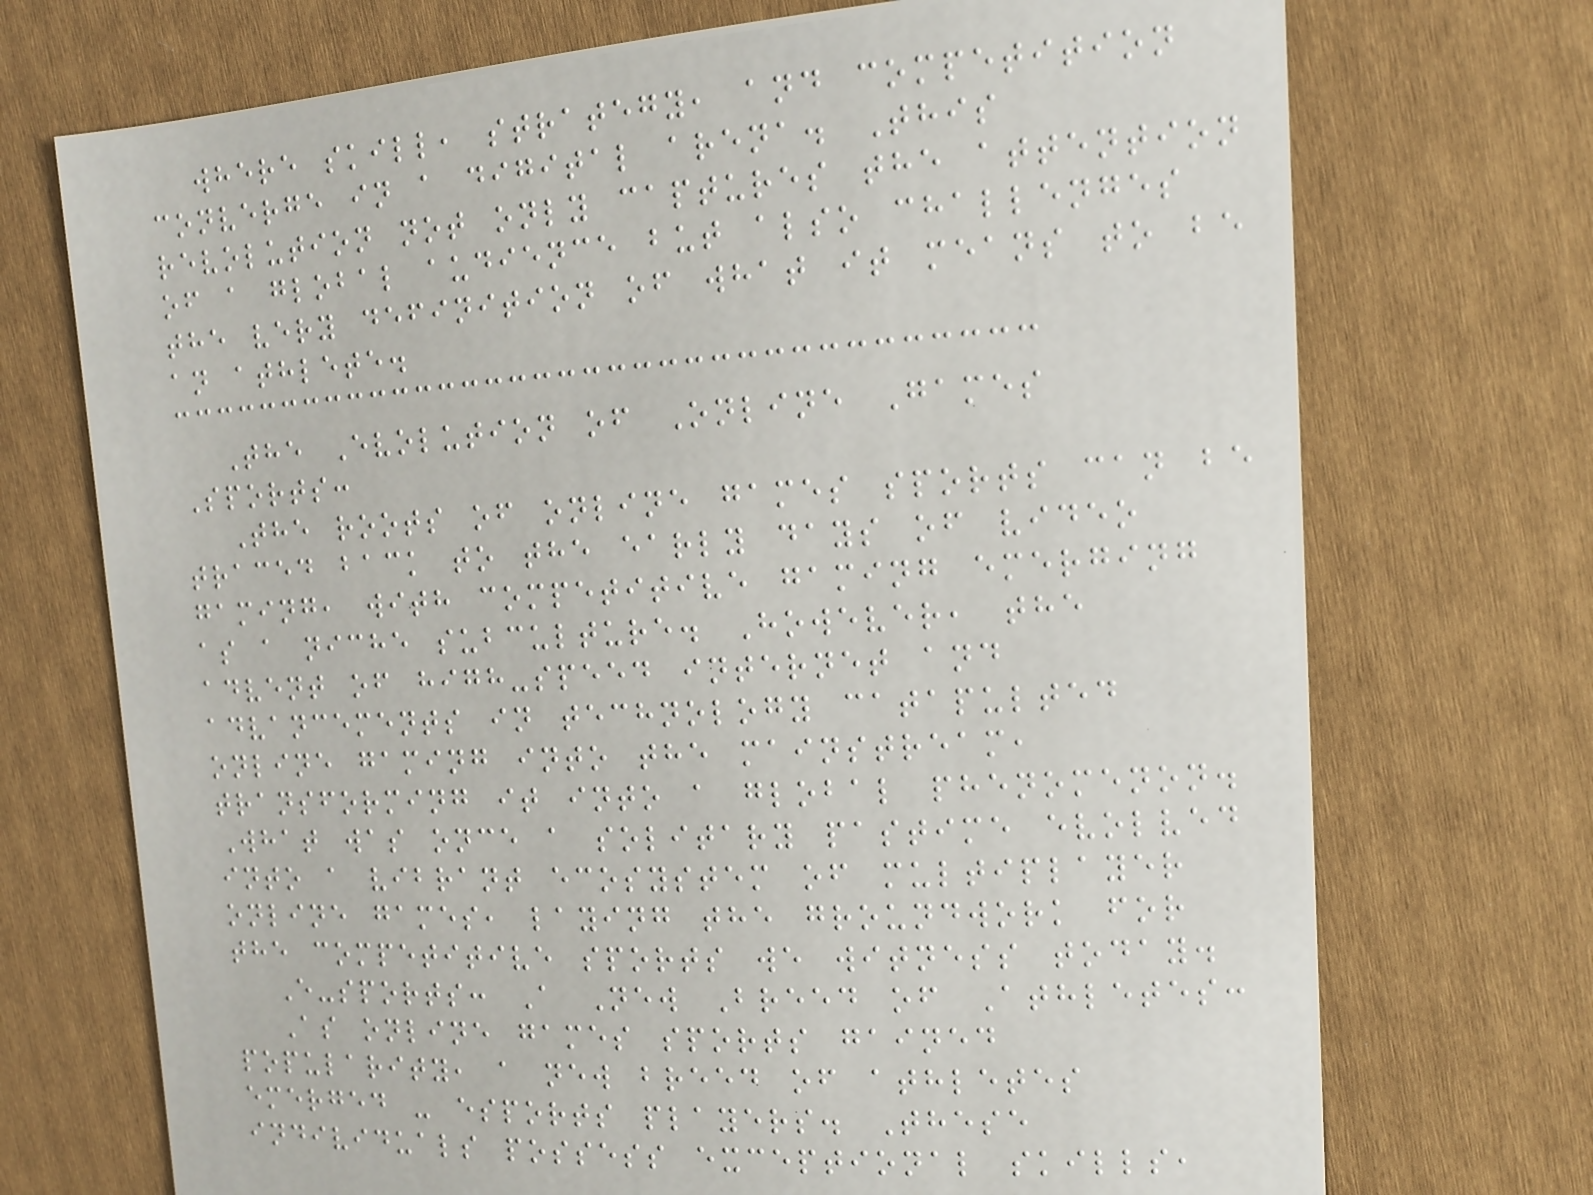where skill, strategy, and competition
converge in a digital arena. This
revolution not only captures the attention
of a global audience but also challenges
the very definition of what it means to be
an athlete.
The Evolution of Online Games
Sports:
The roots of online games sports can be
traced back to the early days of video
gaming, with competitive gaming emerging
as a niche subculture. However, the
advent of high-speed internet and
advancements in technology catapulted
online gaming into the mainstream,
transforming it into a global phenomenon.
What was once a solitary pastime evolved
into a vibrant ecosystem of multiplayer
online games, laying the groundwork for
the competitive sports we witness today.
E-sports: A New Breed of Athletes:
As online games sports gained
popularity, a new breed of athletes
emerged - esports players. These
individuals possess exceptional skills,
